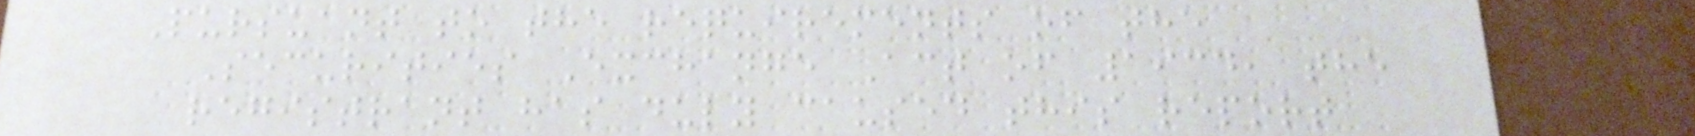Pursuant to the requirements of the
Securities Exchange Act of 1934, the
registrant has duly caused this report
